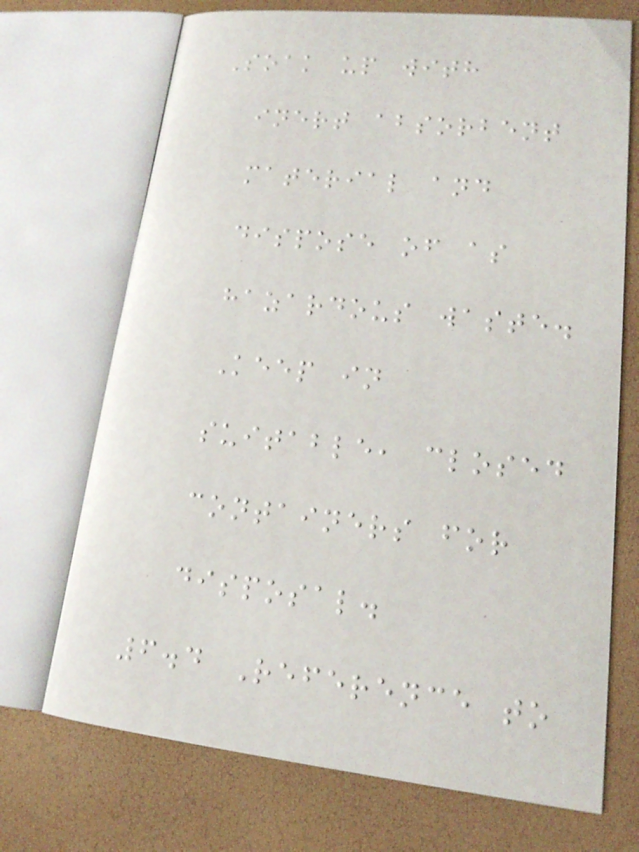Soak up with
inert absorbent
material and
dispose of as
hazardous waste.
Keep in
suitable, closed
containers for
disposal.
6.4 Reference to
